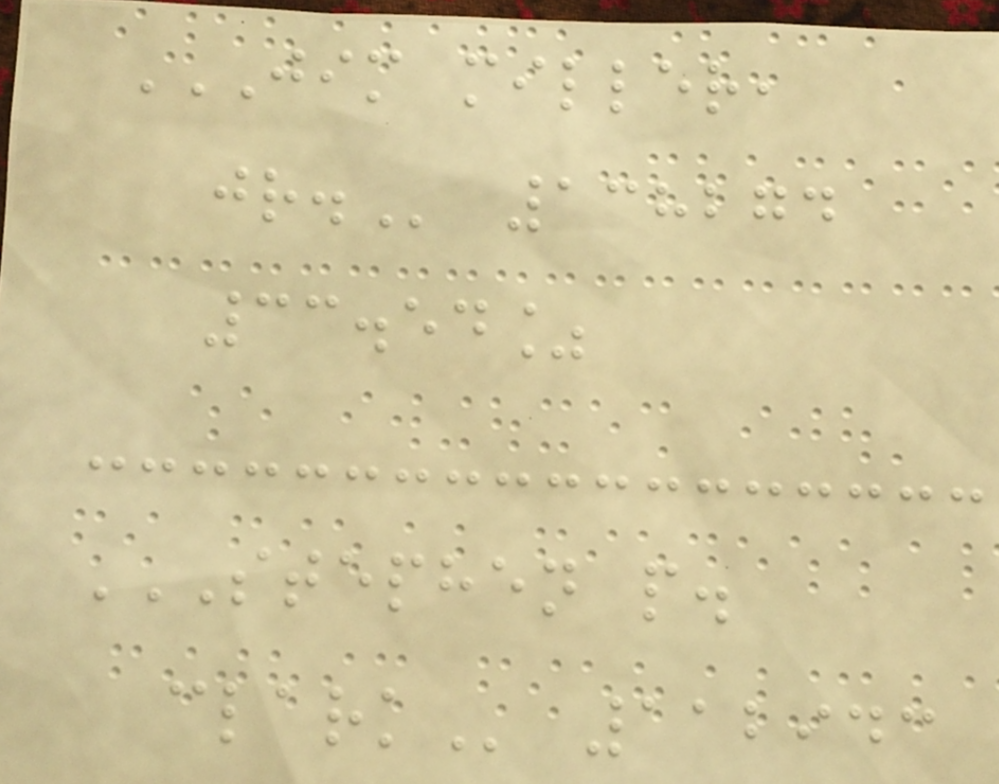JIM MILLER,
JR. 138274
33.54%
STEPHEN P.
CLARK 112943
